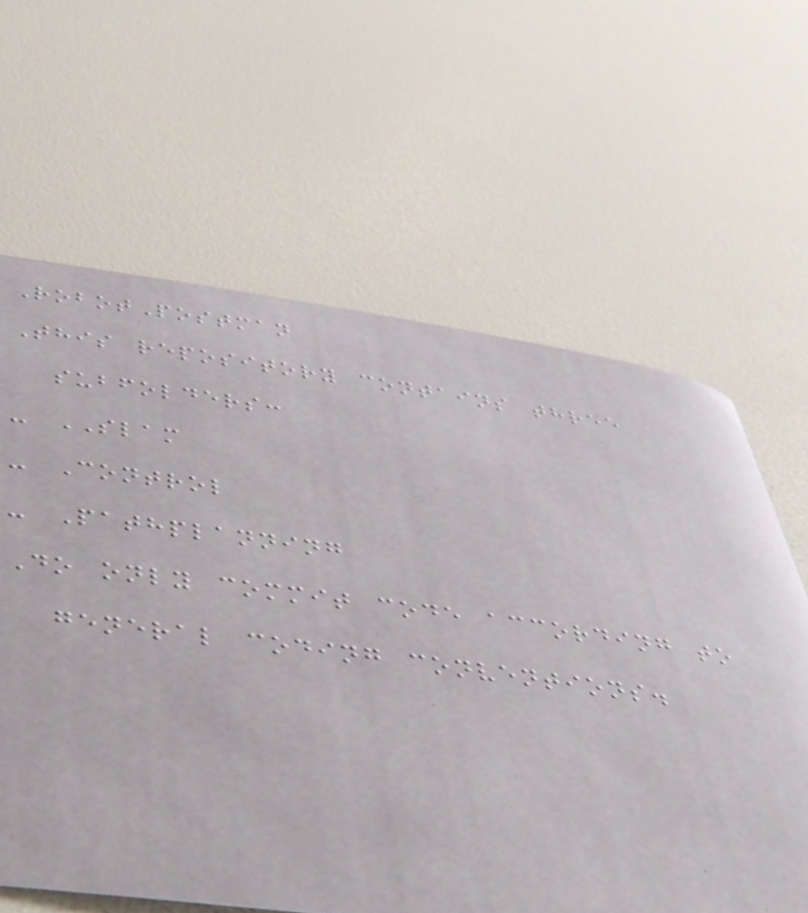RobotPostman
This repository contains three
subfolders:
- SLAM
- Control
- Pathplanning
Do only commit code according to
general coding conventions.
